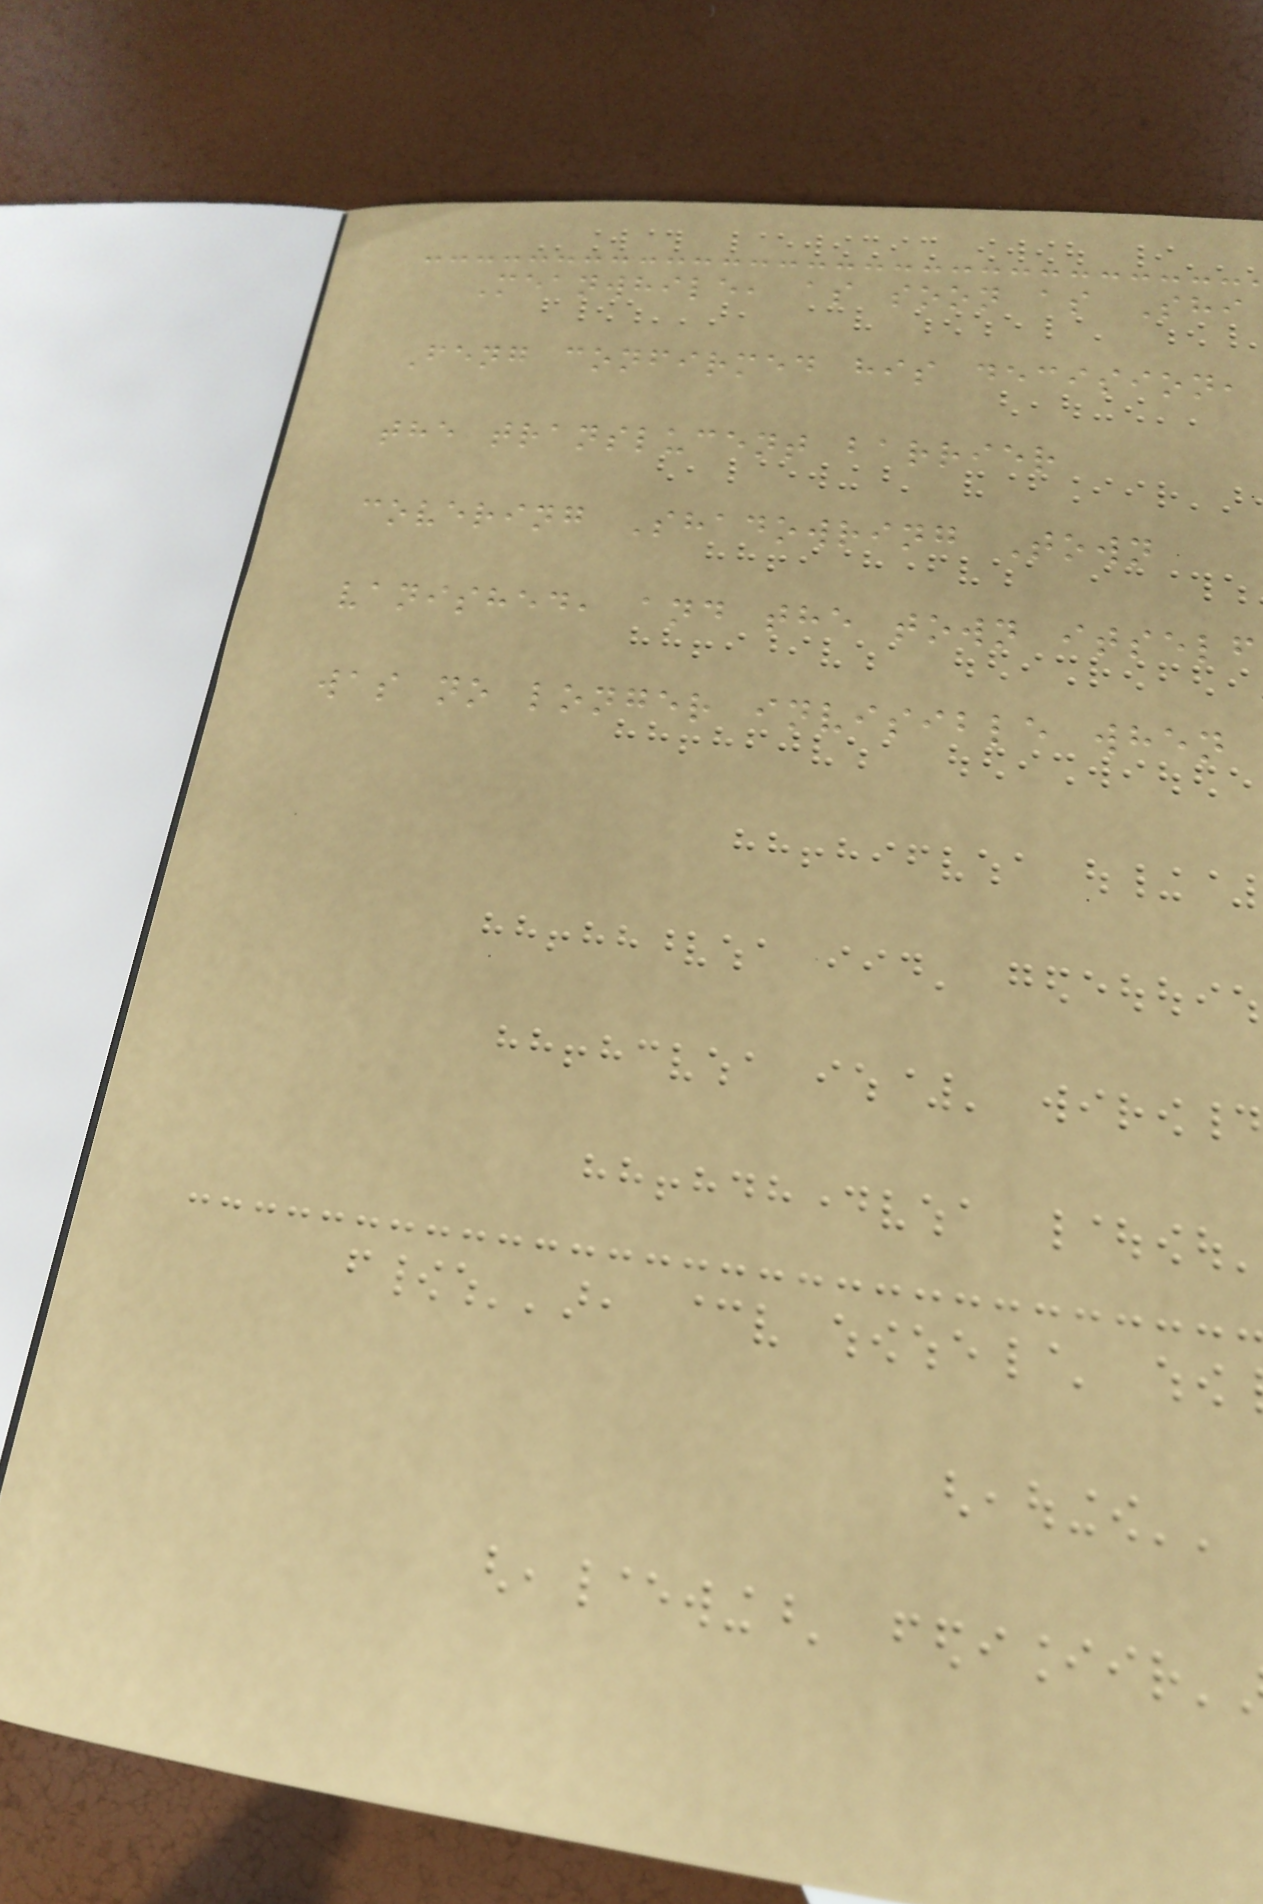Meanwhile, as soon as Shi
Feng confirmed his decision,
the translucent barrier
covering Shadowring Town
vanished, and the town itself
was no longer invisible when
